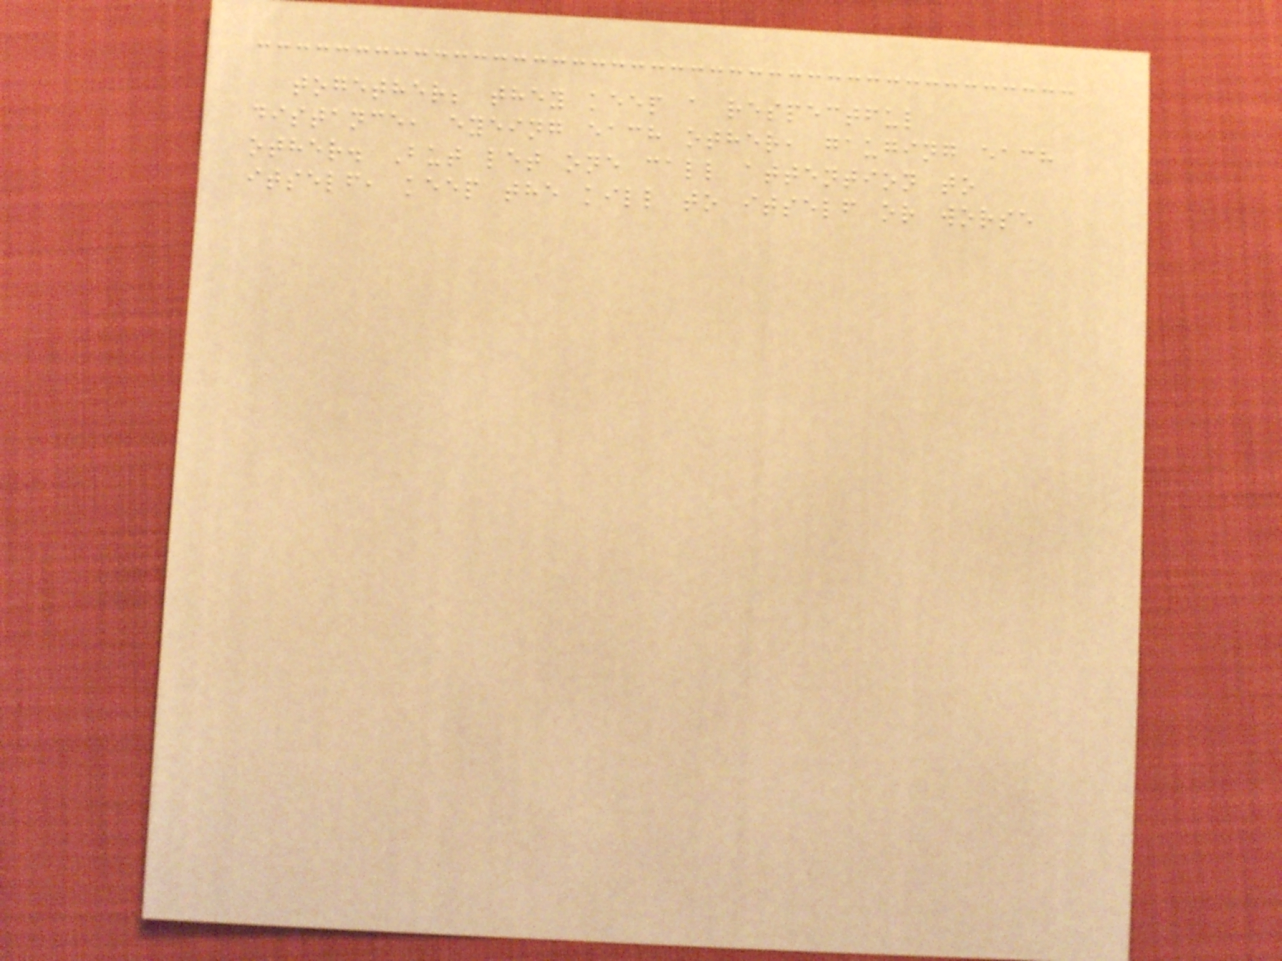together; they keep a respectful
distance, eyeing each other, gauging each
other. But let one call attention to
itself, keep the kill to itself or worse
